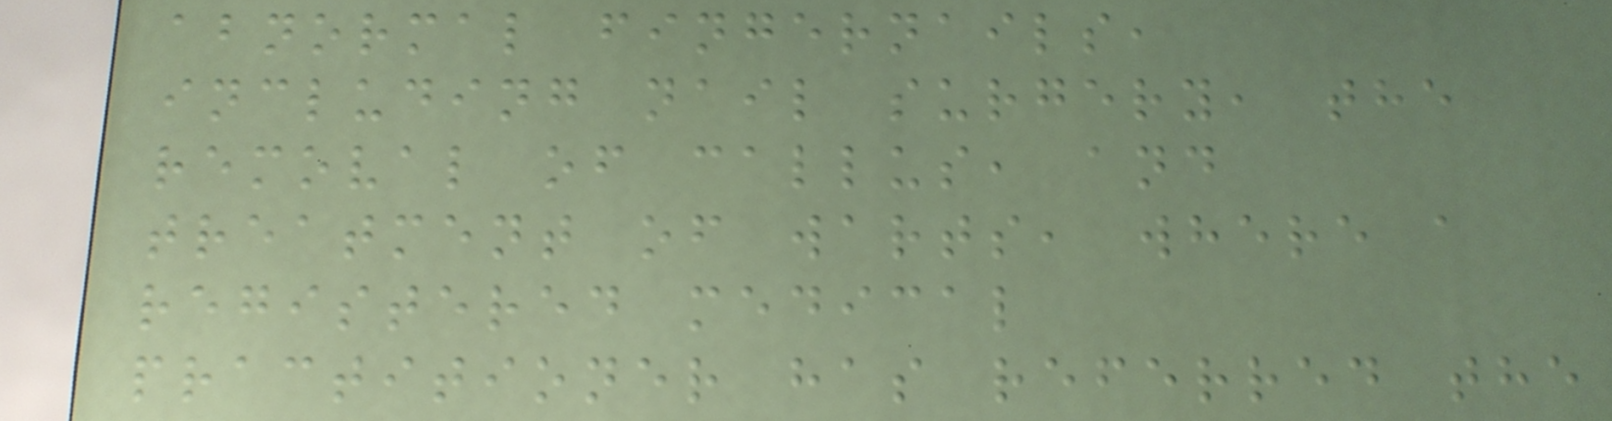abnormal fingernails,
including nail surgery, the
removal of callus, and
treatment of warts, where a
registered medical
practitioner has referred the
